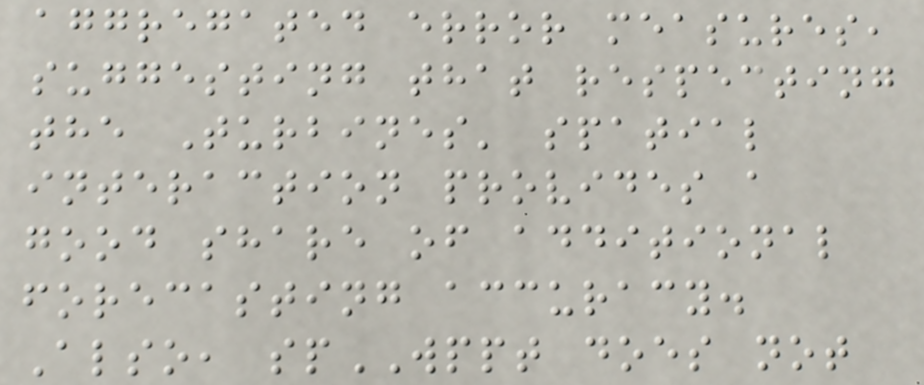aggregated error measures,
suggesting that respecting
the Turbines' spatial
interaction provides a
good share of additional
forecasting accuracy.
Also, spWPPT does not
